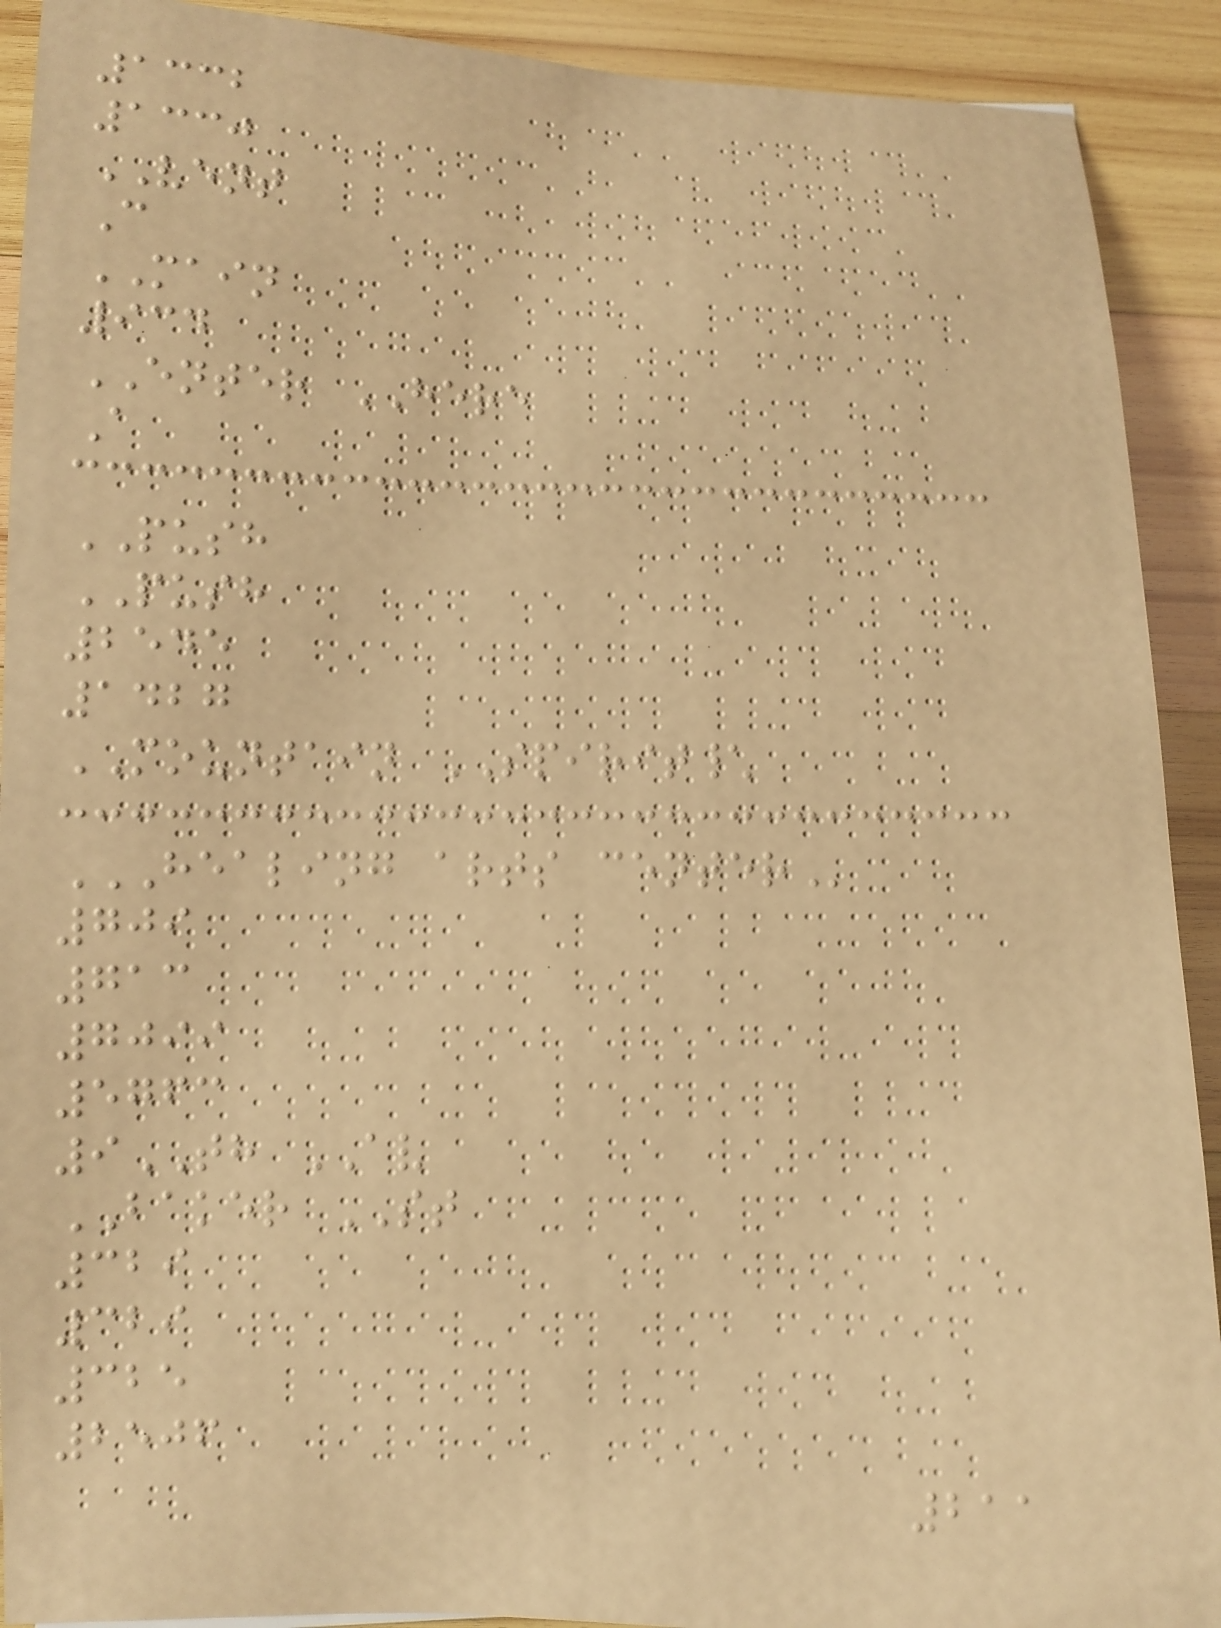1332
1330
VENT
C
MAIN
934
ENTER HERE
A
PUSH
PUSH
2545
1427
MOUNTAIN SPIRIT\
HEALING ARTS CENTER
709
713
7099
5763
9TH AV
BAKER ST
329
329
325
2506
211
